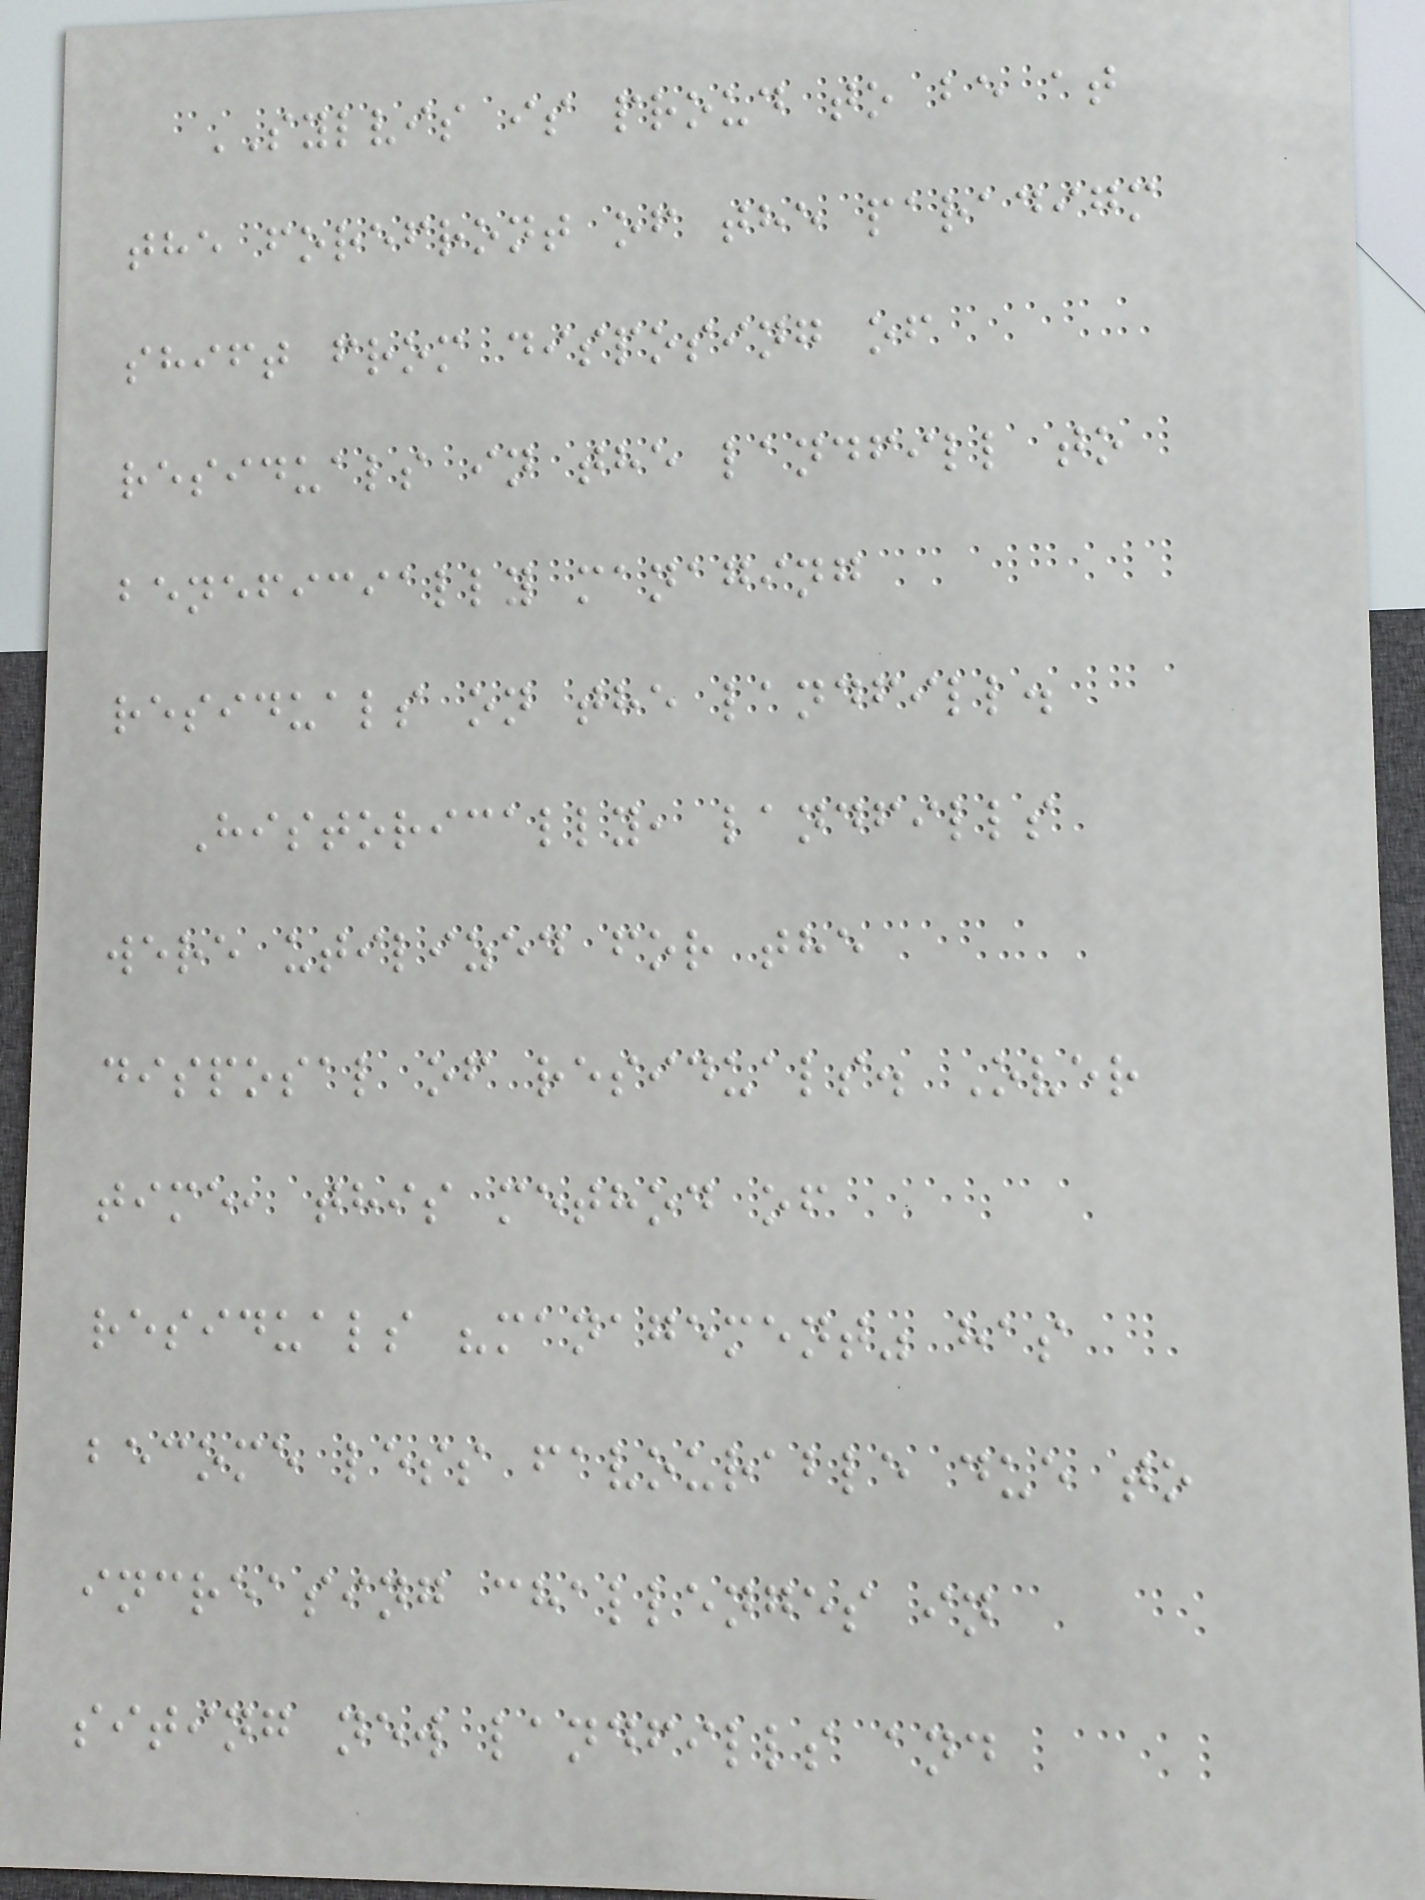SYLVIS is proud to be at
the forefront of the paradigm
shift from disposing of
residuals in the landfill to
beneficially managing
residuals on the landfill.
Historically, landfills
were utilized for the
disposal of residuals. Over
time, this method of
residuals "management" has
become less favourable due to
increasing challenges in
siting new landfills and
